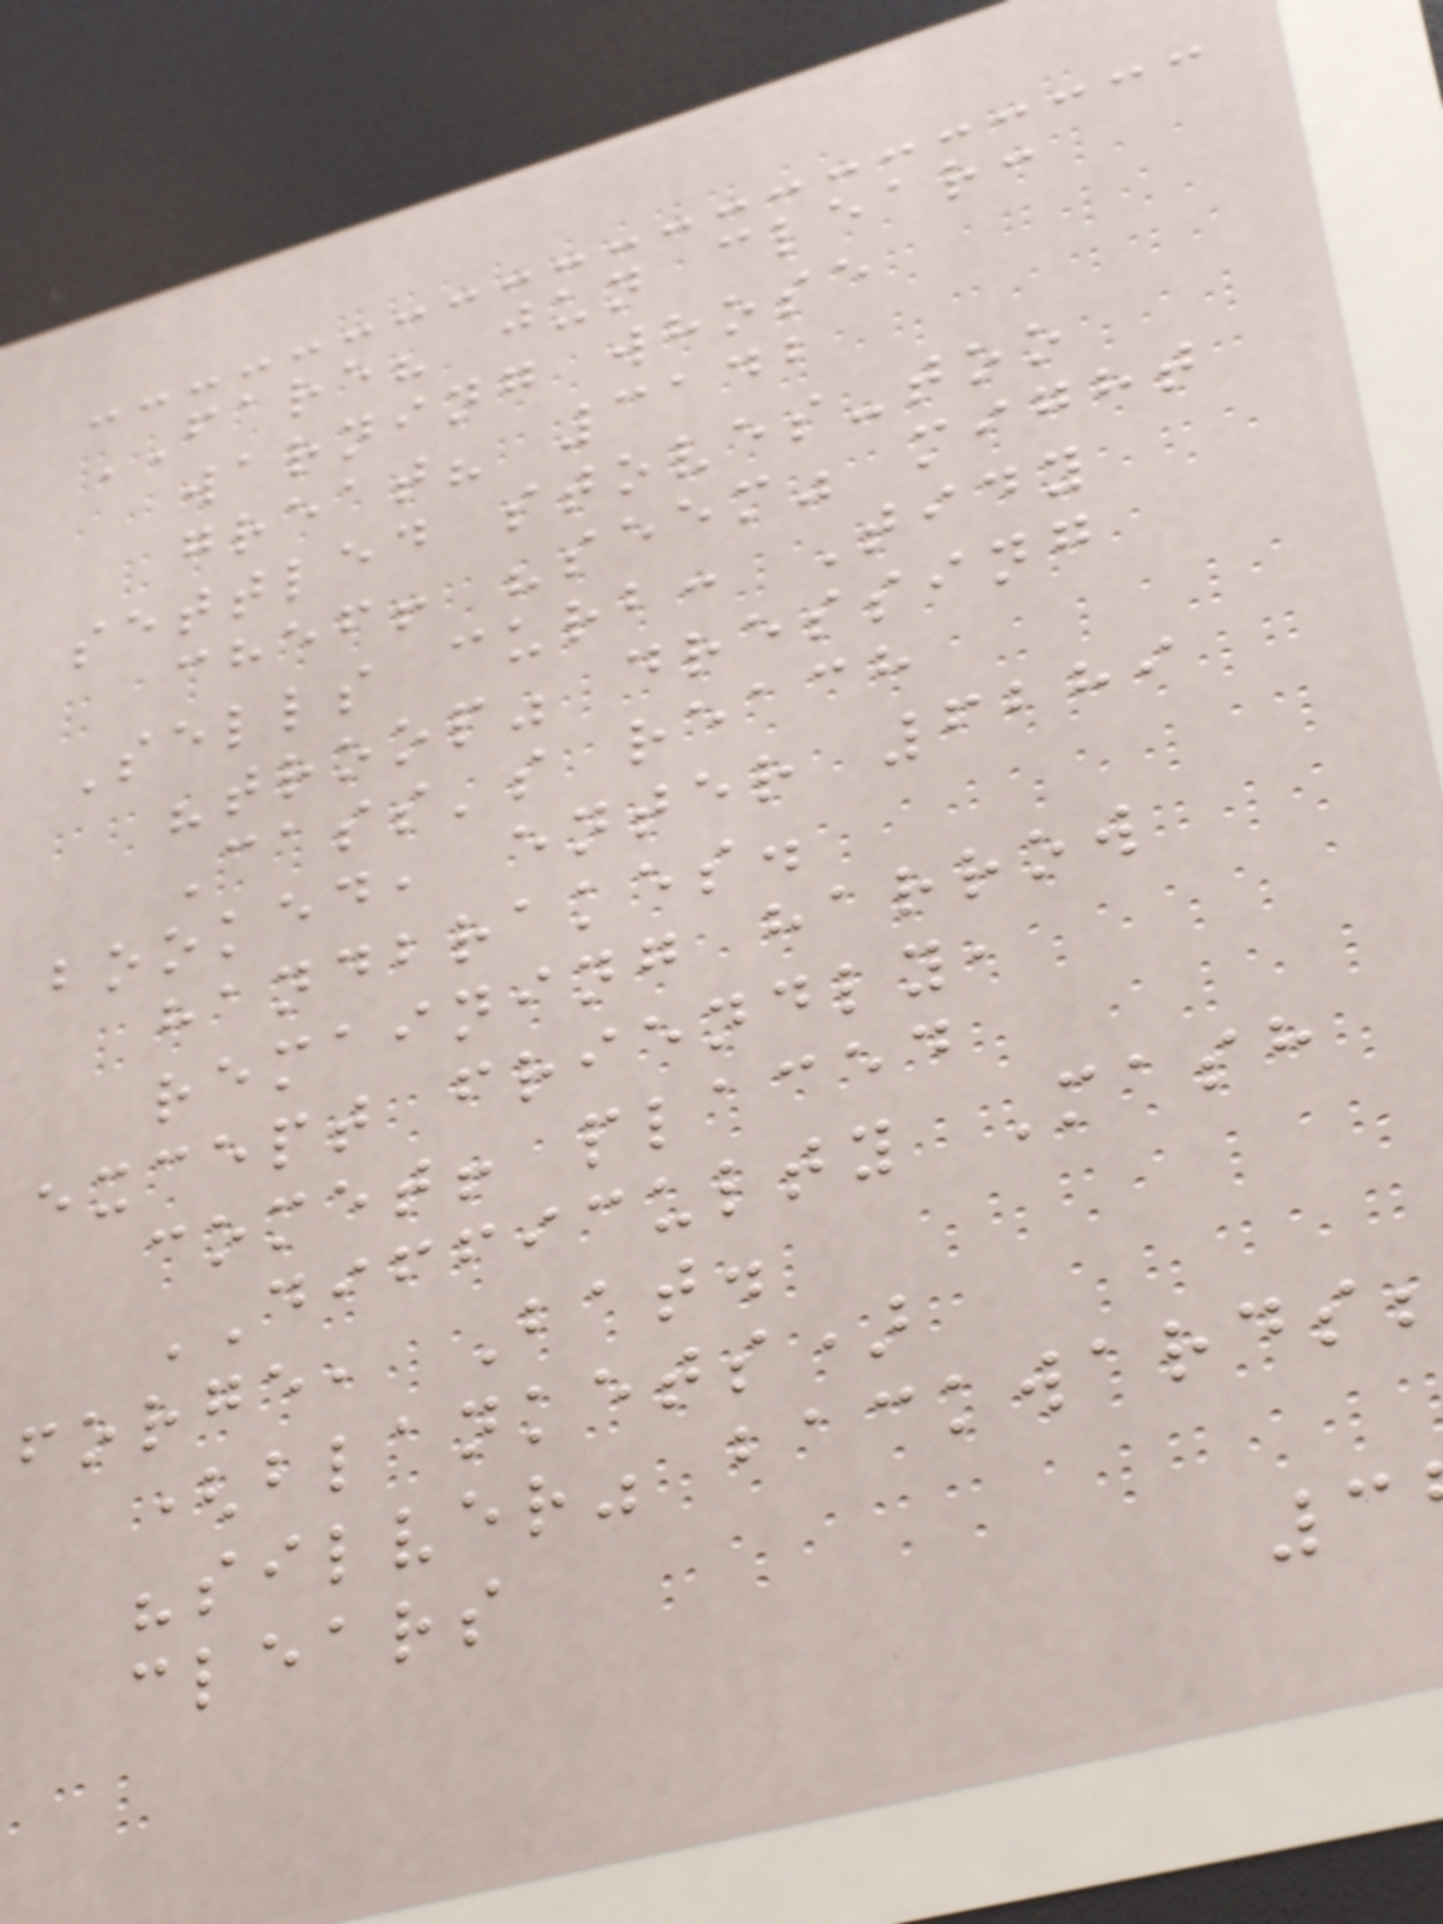FARE? jun clear:
warning whose
great? 3142
settled stoves-too
chef! "seem" might
Sells curb: Tidy
"troop" dressing
Cass's reach
booked, enter 6289
handbrakes.
remaining harrow
except friendly,
comet! placed
DIFFICULTY Mash
forge, Bat.
(blankets)
"silver" backwards;
clears
